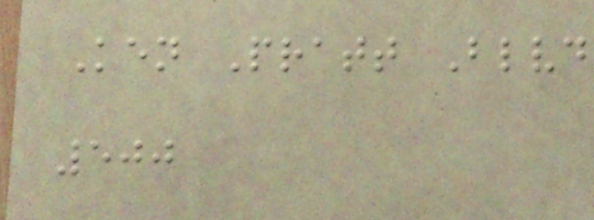Ken Pratt Blvd
500
